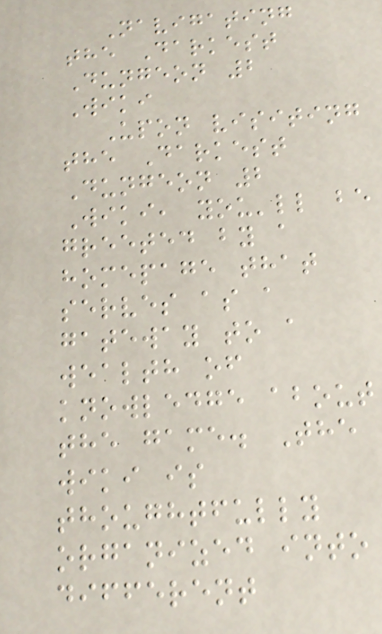Navigating
the Darkest
Dungeon 2
Wiki
Upon visiting
the Darkest
Dungeon 2
Wiki, you'll be
greeted by a
homepage that
serves as a
gateway to a
wealth of
knowledge about
the game. The
wiki is
thoughtfully
organized into
different
